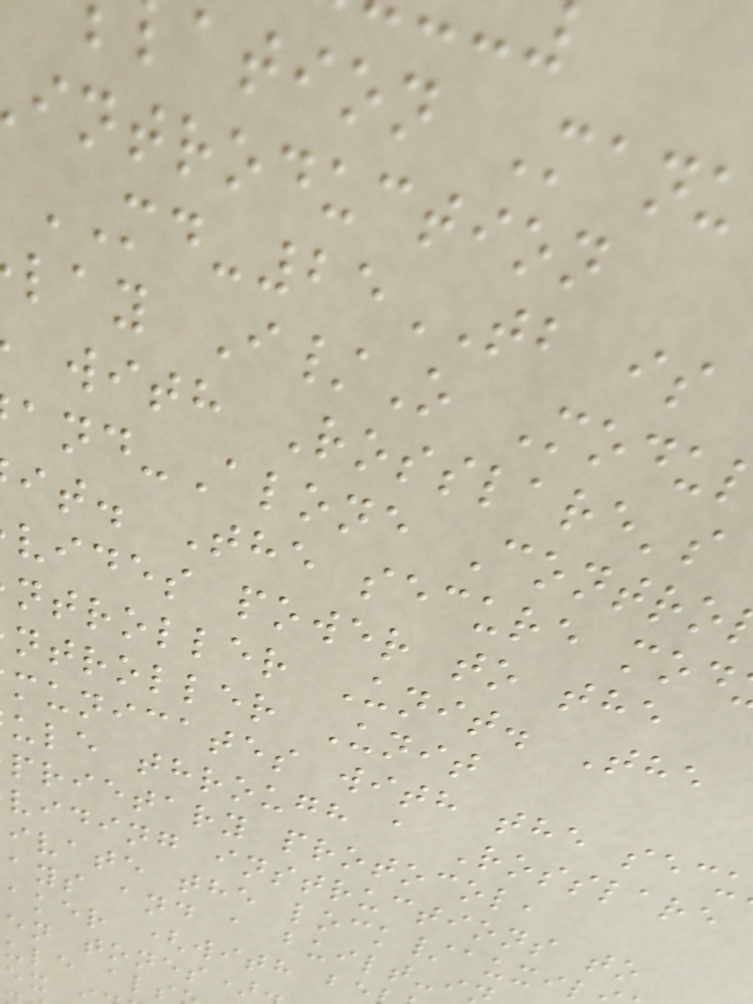ation Manu
introduction
MD-25TB is
lay I/O Modu
with Rosslare's
and-Alone Contro
it. The secure mod
vides power to the
ntroller Unit. The
ntroller Unit
municates with the secu
ule through a Rosslare
prietary protocol,
viding instructions to
ivate the lock/auxi
ays and a built-i
aker (with b
en tones)
ule als
